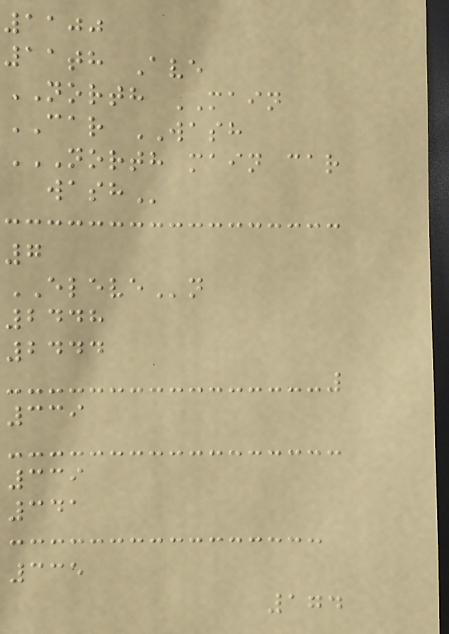1100
11th Ave
NORTH MAIN
CAR WASH
NORTH MAIN CAR
WASH
7
ELEVEn
2448
2444
339
339
341
335
174
